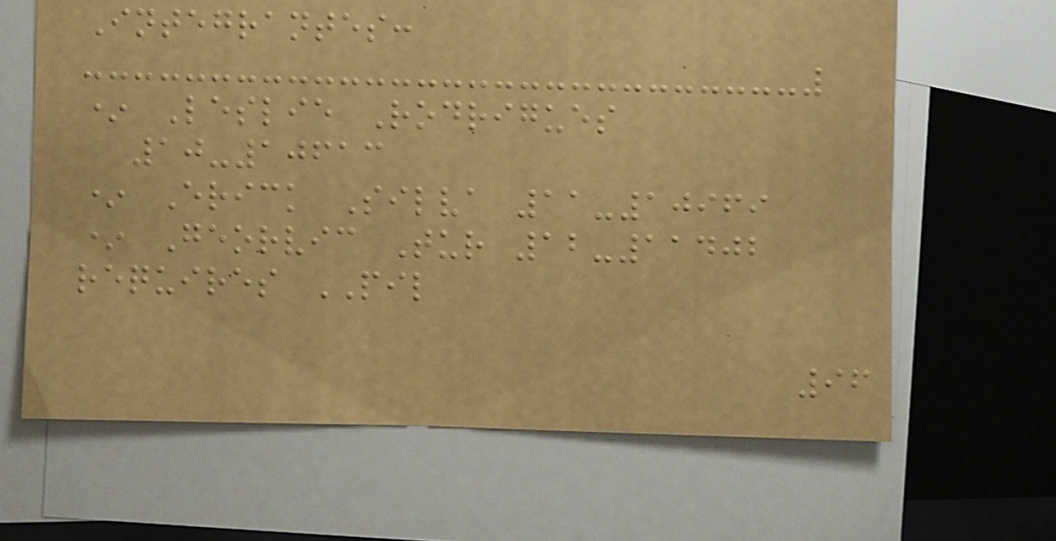Integrantes:
* Leslie Rodrigues
10-10613
* Erick Silva 11-10969
* Georvic Tur 12-11402
requires PIL
96
